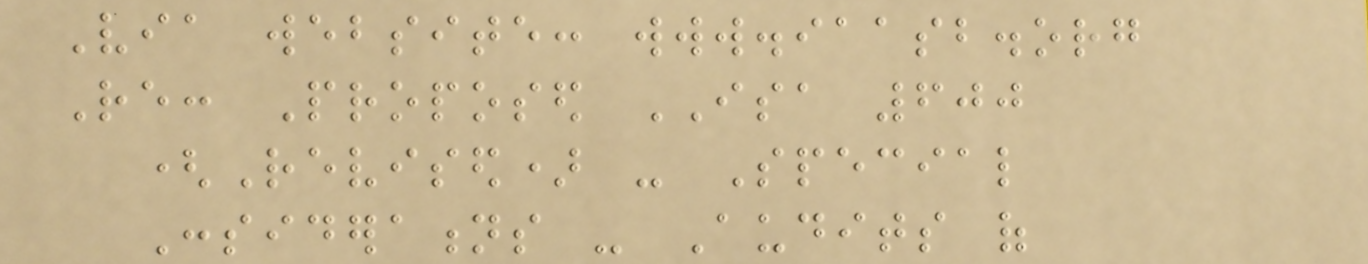Via website: www.iaasb.org
Re: Proposed ISA 600
(Revised) - Special
Considerations - Audits of
